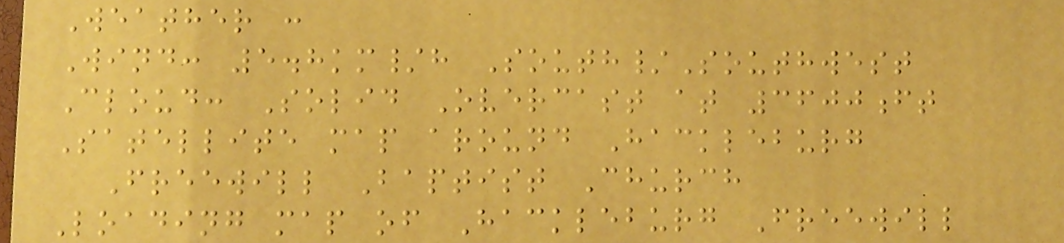Weather :
Wind: 5.8km/h South/Southwest
Cloud: Solid Overcast at 3600ft
Satellite map around Hackleburg
Freewill Baptist Church
Loading map of Hackleburg Freewill
